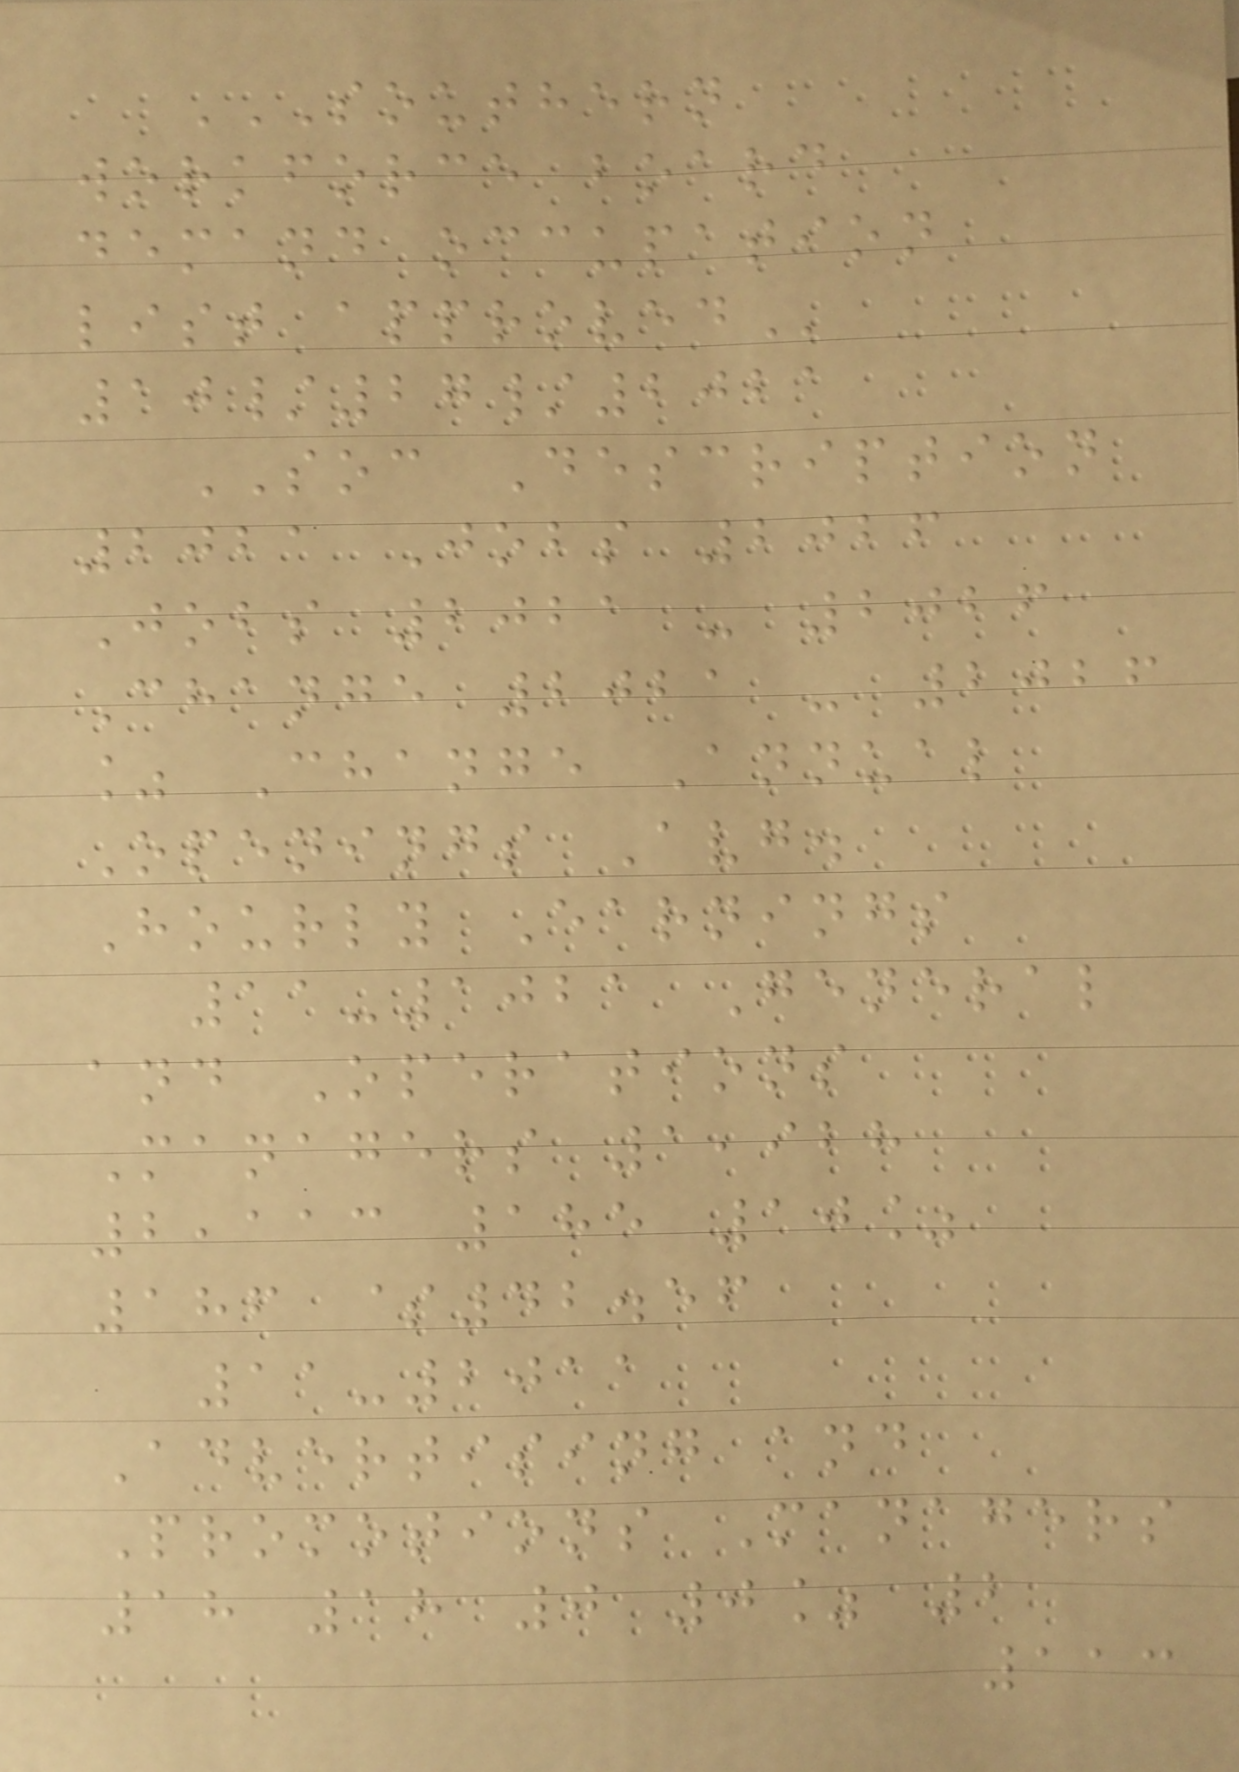SOUTHERN
WORKFORCE BOARD
DEMAND OCCUPATION
LIST APPROVED
10/27/2021
SOC Description
2021 Jobs 2026
Jobs 2021 - 2026
Change 2021 - 2026
% Change Annual
Openings Avg.
Hourly Earnings
11-1021 General
and Operations
Managers 1,928
2,113 185 10%
186 $42.56
11-2011
Advertising and
Promotions Managers
18 18 0 0% 2
113
